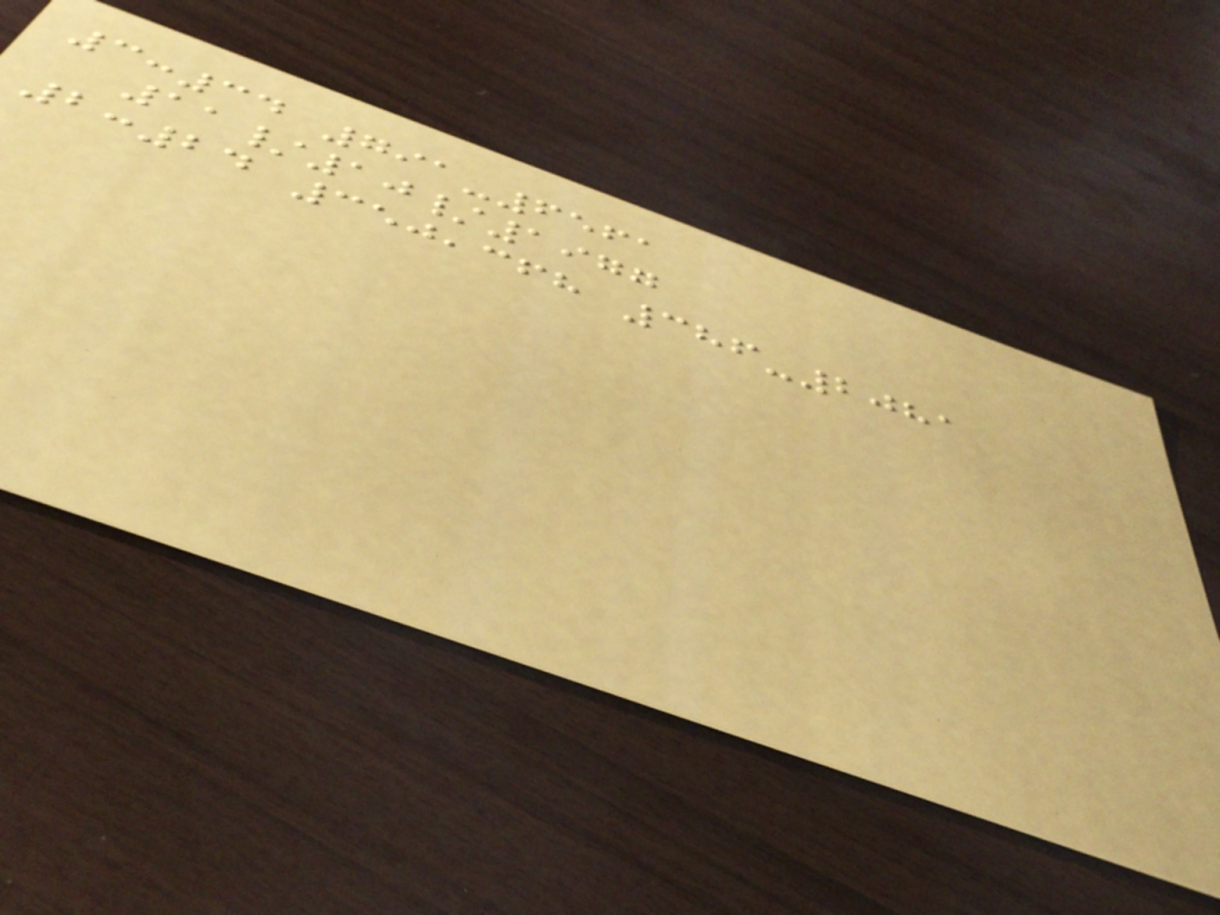3:34 791-6561
11/10/1977
2:24 350,368 386-2081
